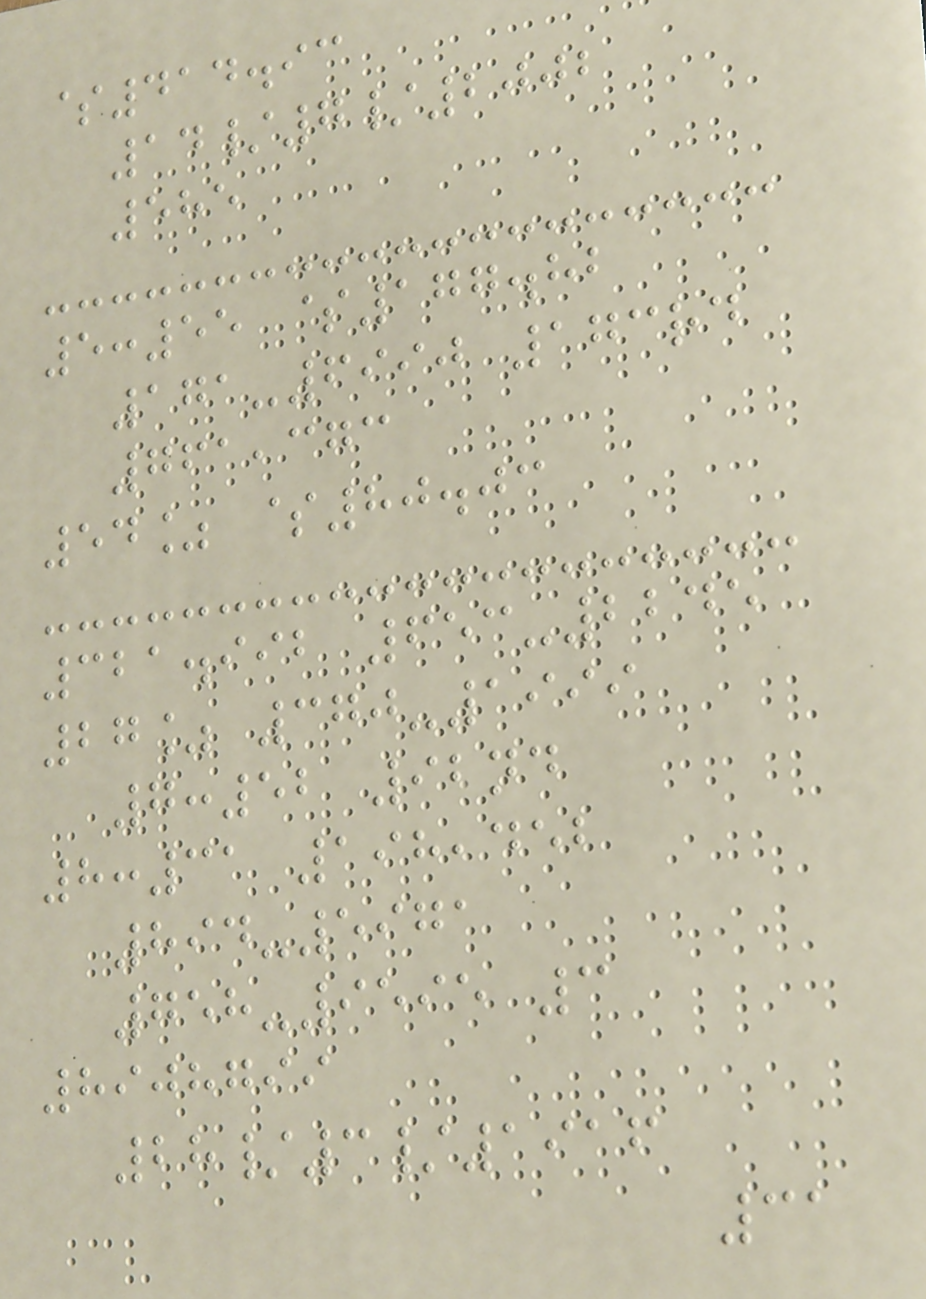$414.93
14/7/2002
585
5:55 $177.82
171-6990 173rd
761,373
54% $80.03
321.992 653-2245
27% 370-1999
7:52 92nd
8:31 198,452
894-5971
758-9595 3
8908799
28/3/1916
31
